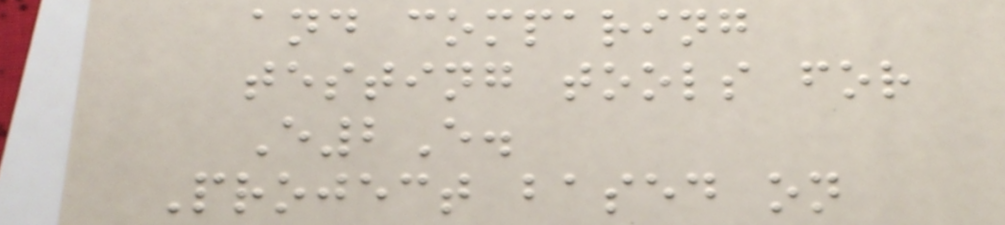and comparing
testing tools for
E2E.
Project based on
